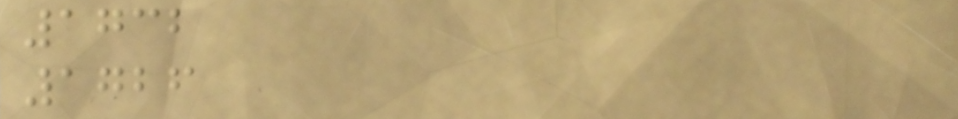1732
1726
